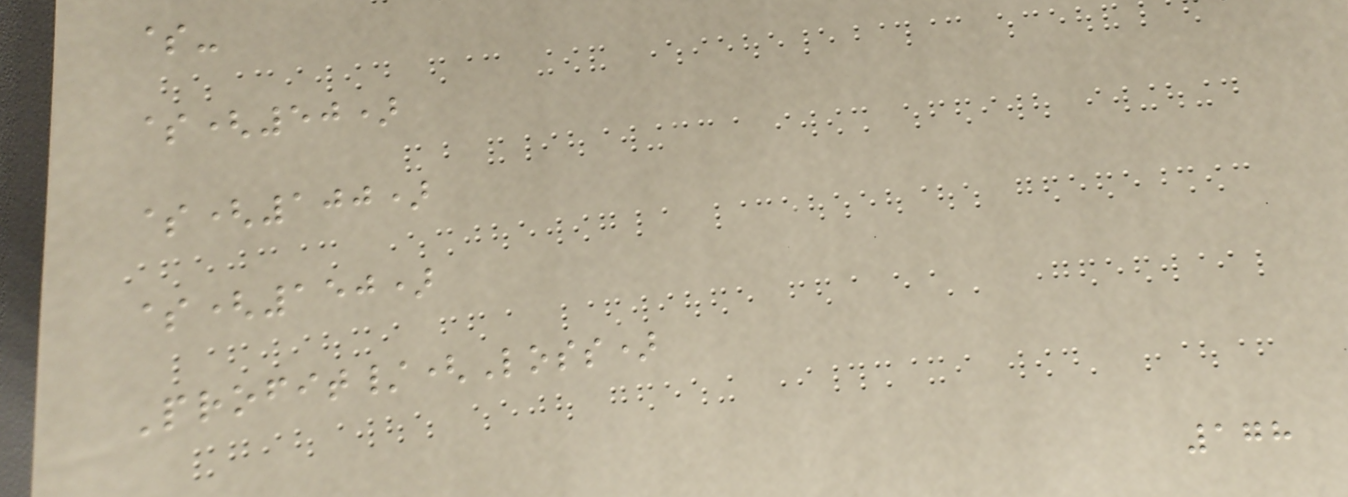$-
$(50)
$(100)
$(150)
Profit/(Loss)
178
